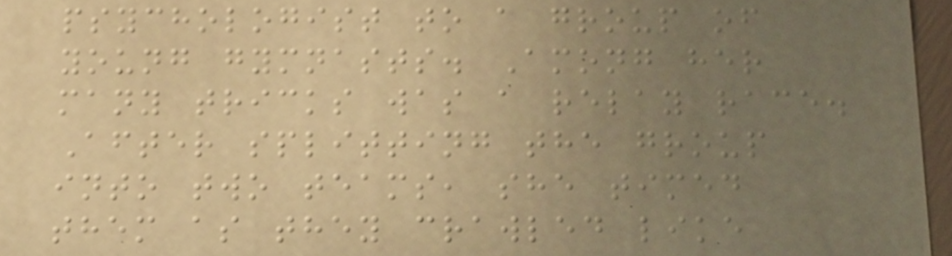psychologist to a group of
young gymnasts. Among her
many tricks was a relay race.
After splitting the group
into two teams, she timed
them as they crawled like
